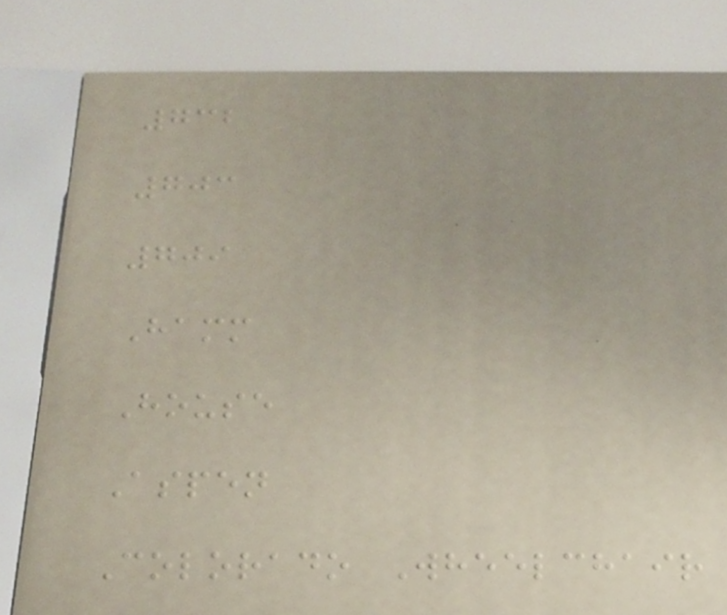732
703
709
Hamm
House
Aspen
Colorado Wheelchair
